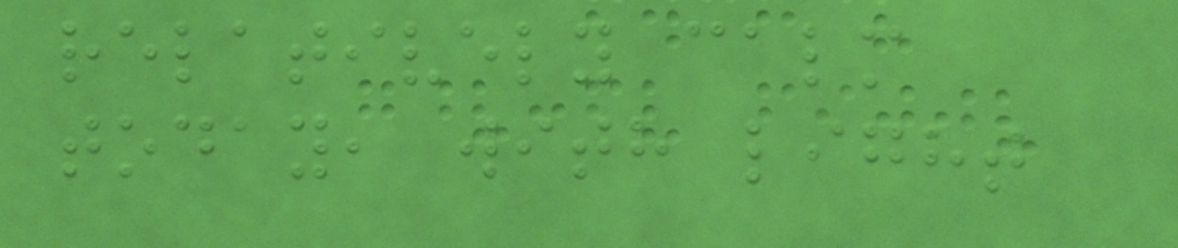relatively calm
today, with light
